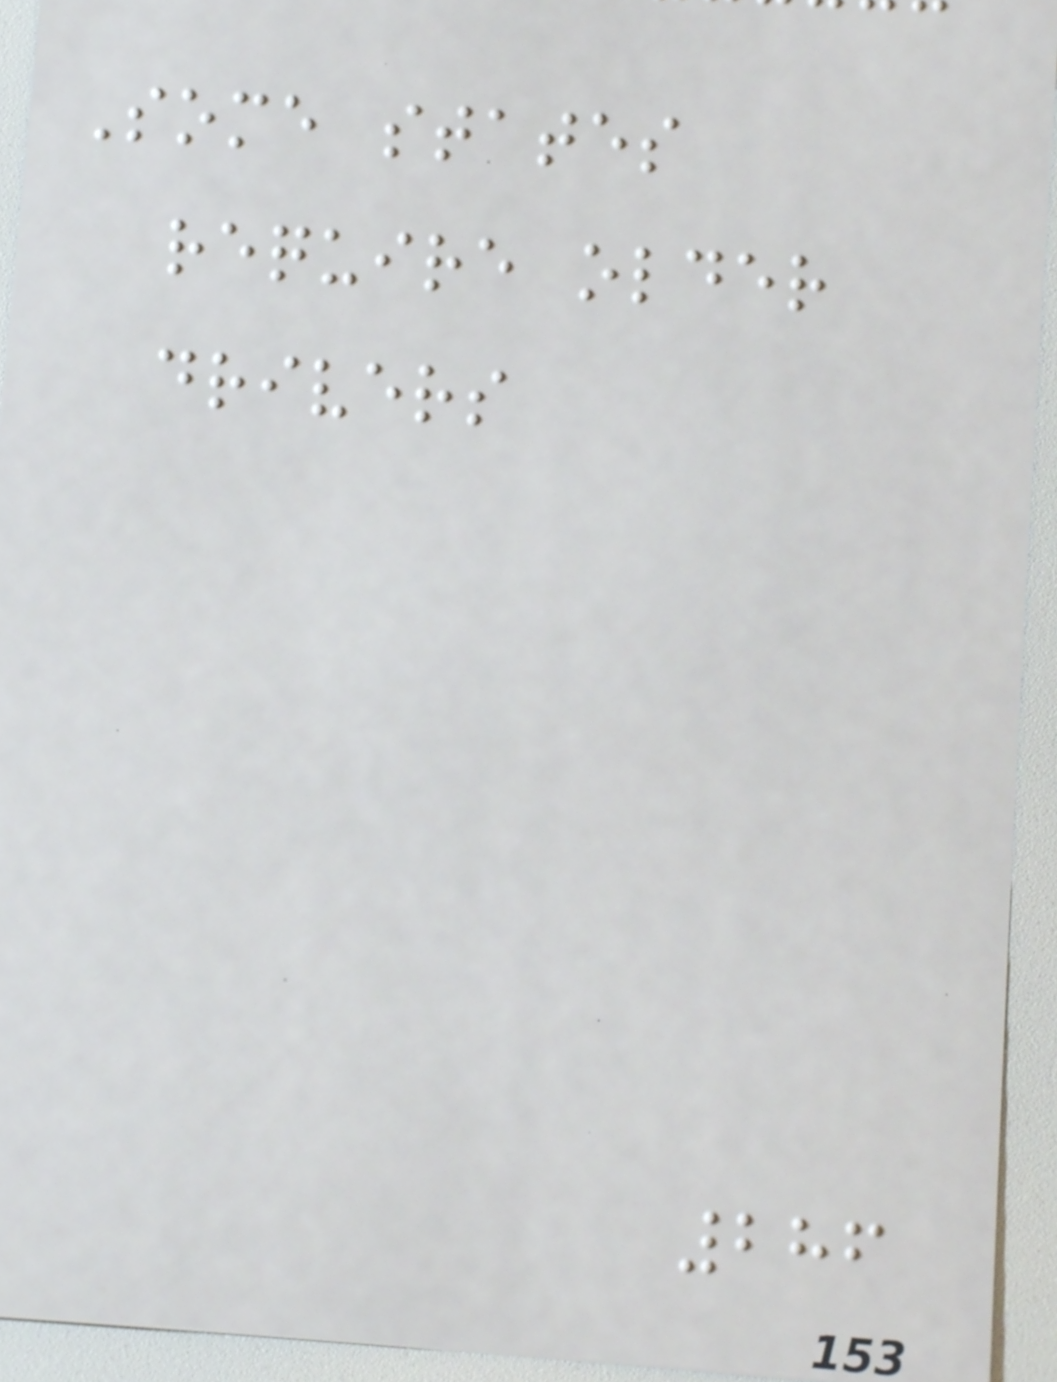Some states
require older
drivers
286
